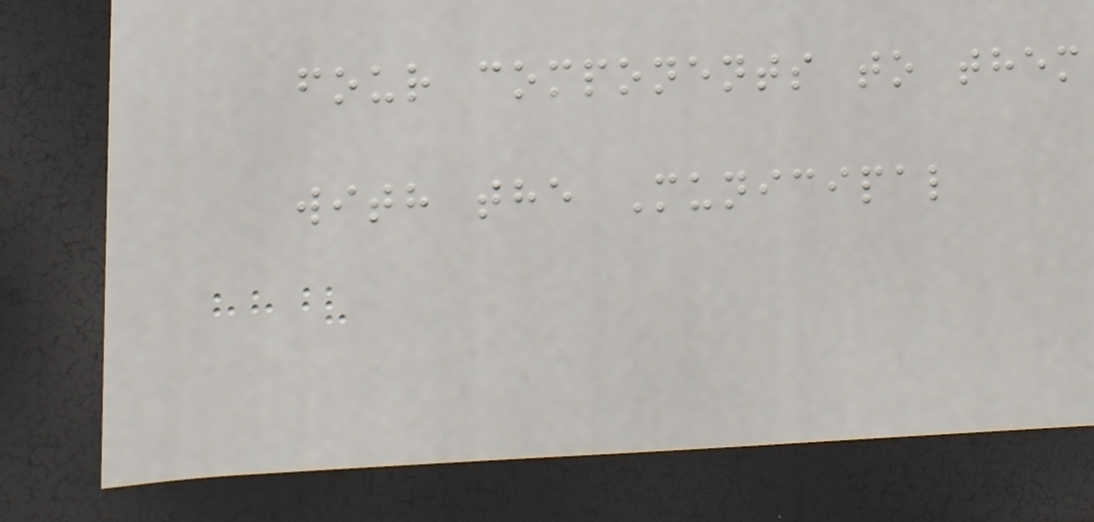four components to them
with the Municipal
